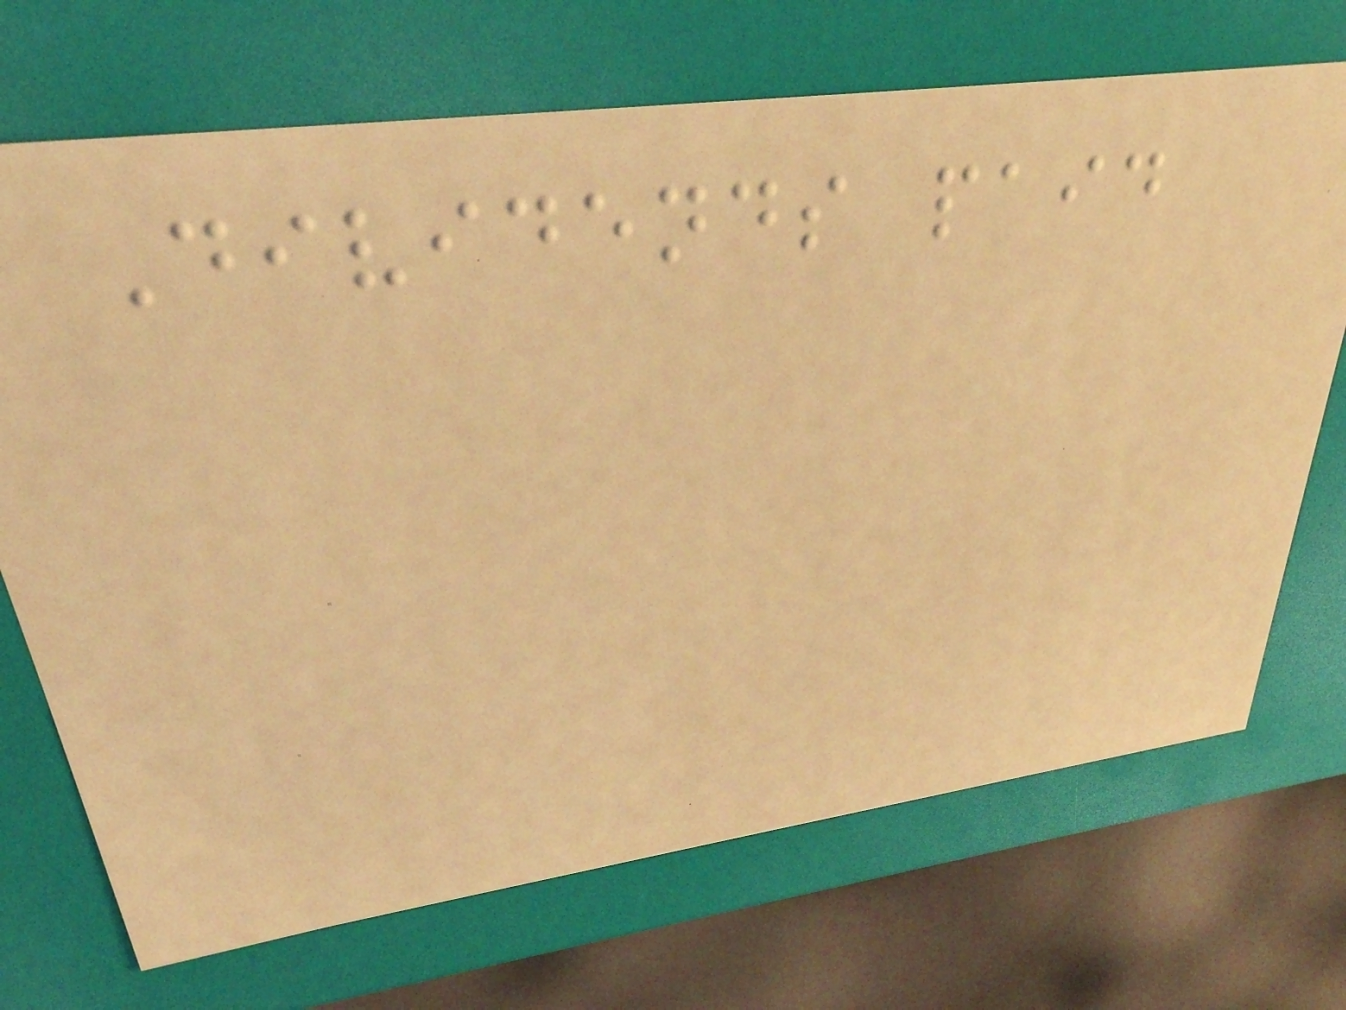Dividends paid
